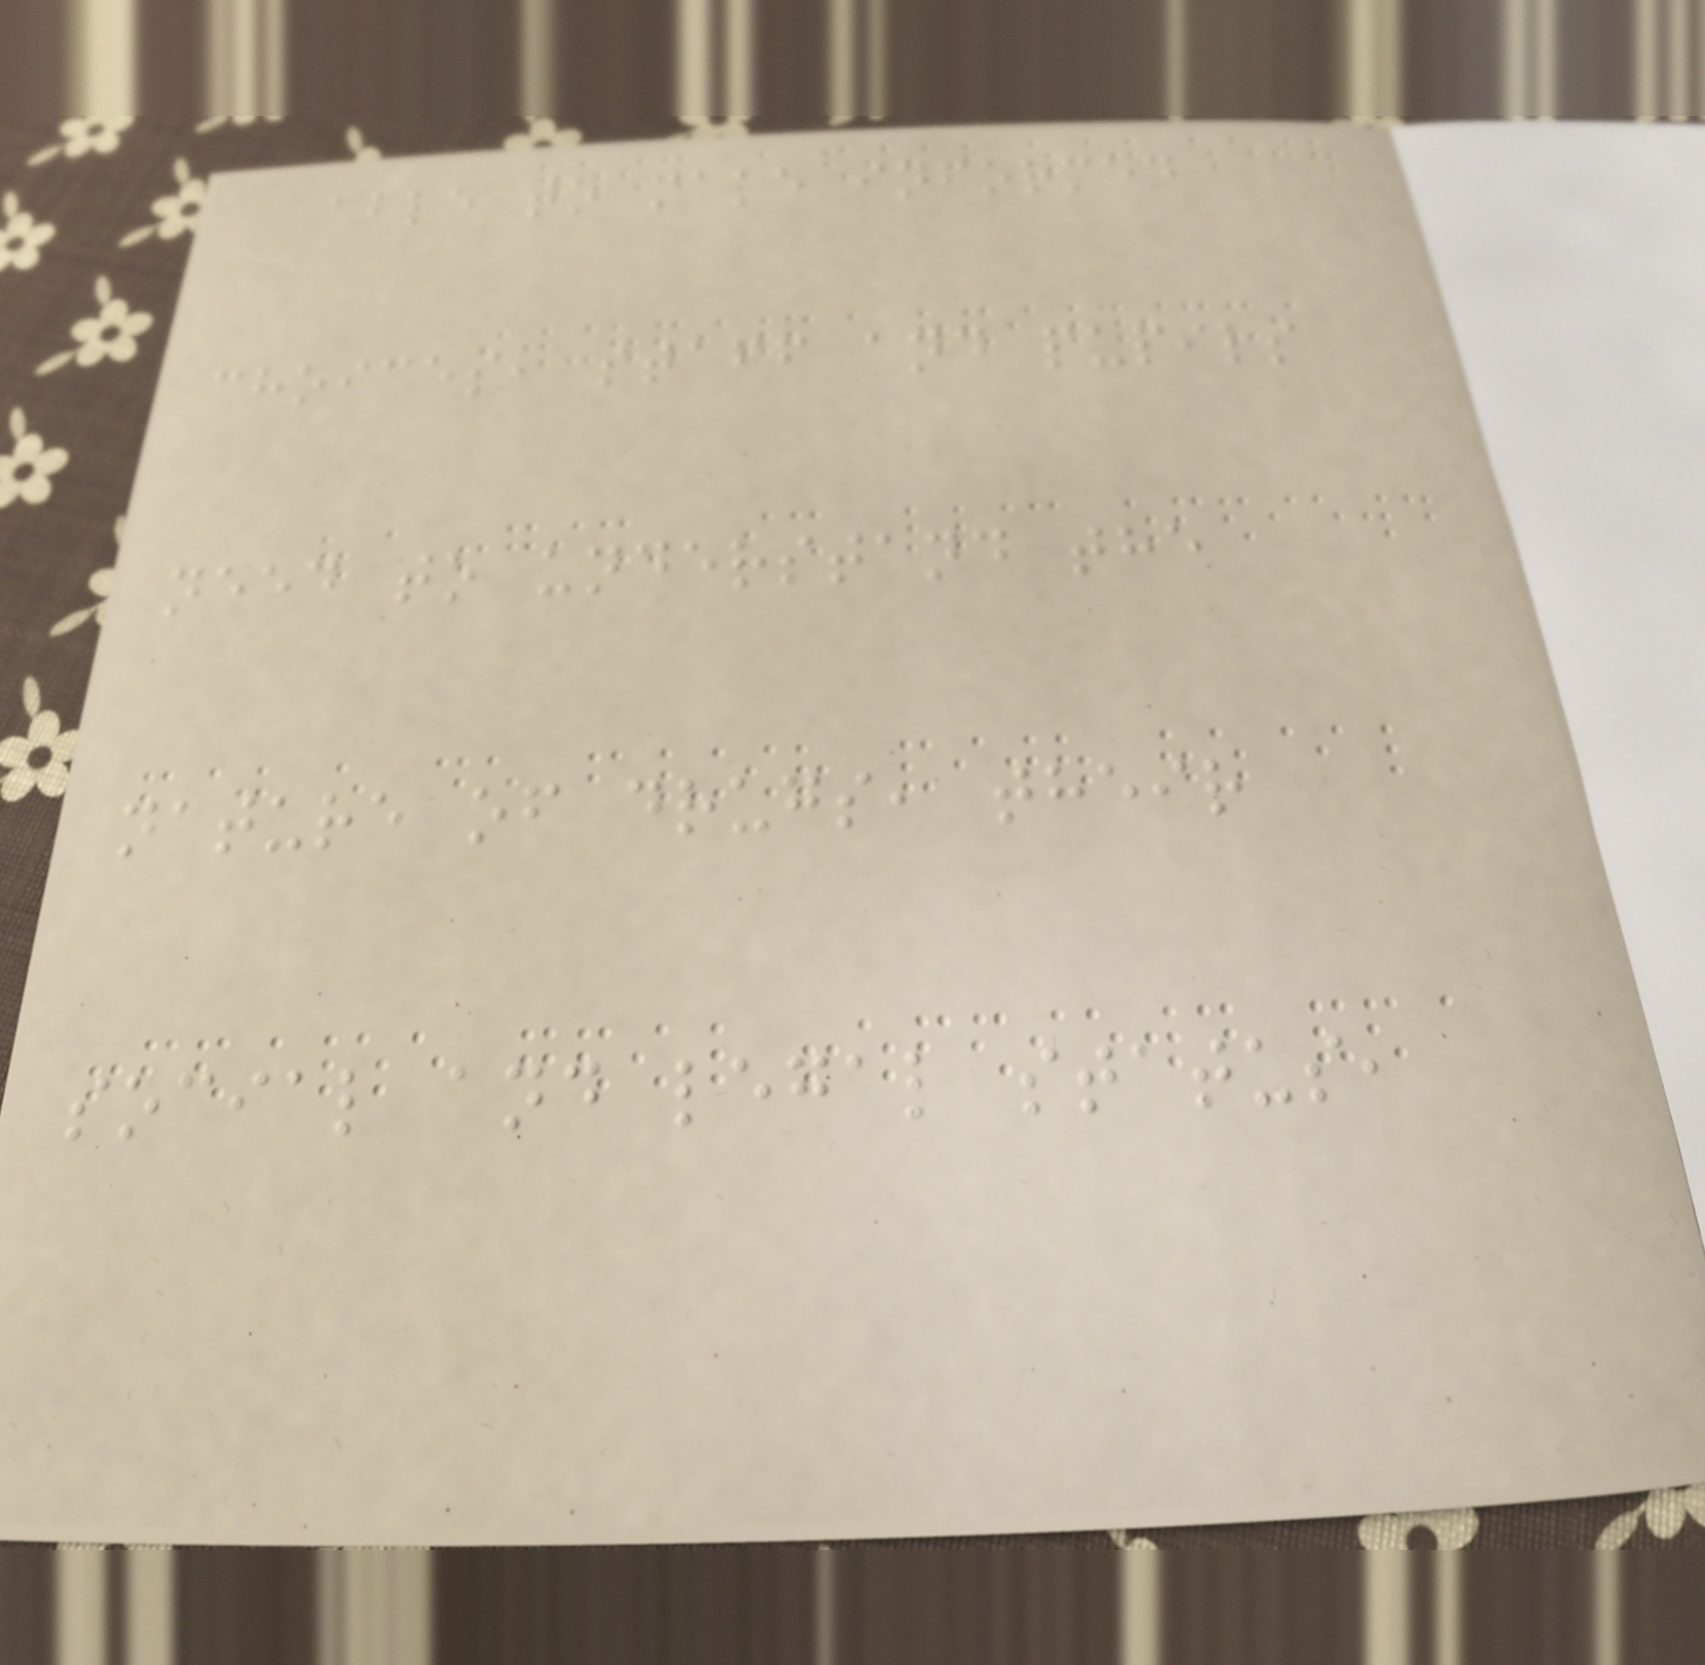able to make informed
choices, staff and pupils
need to understand the
nature of drugs, their
social and legal status,
